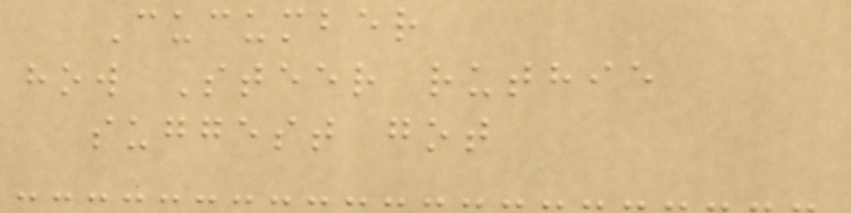Cucumber
how Steer ruthie
suggest got
